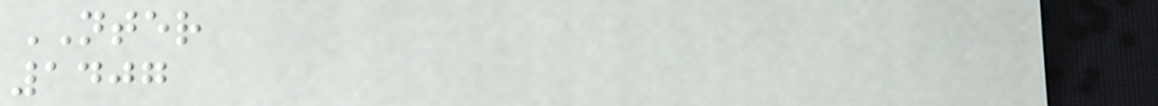NTER
1407
